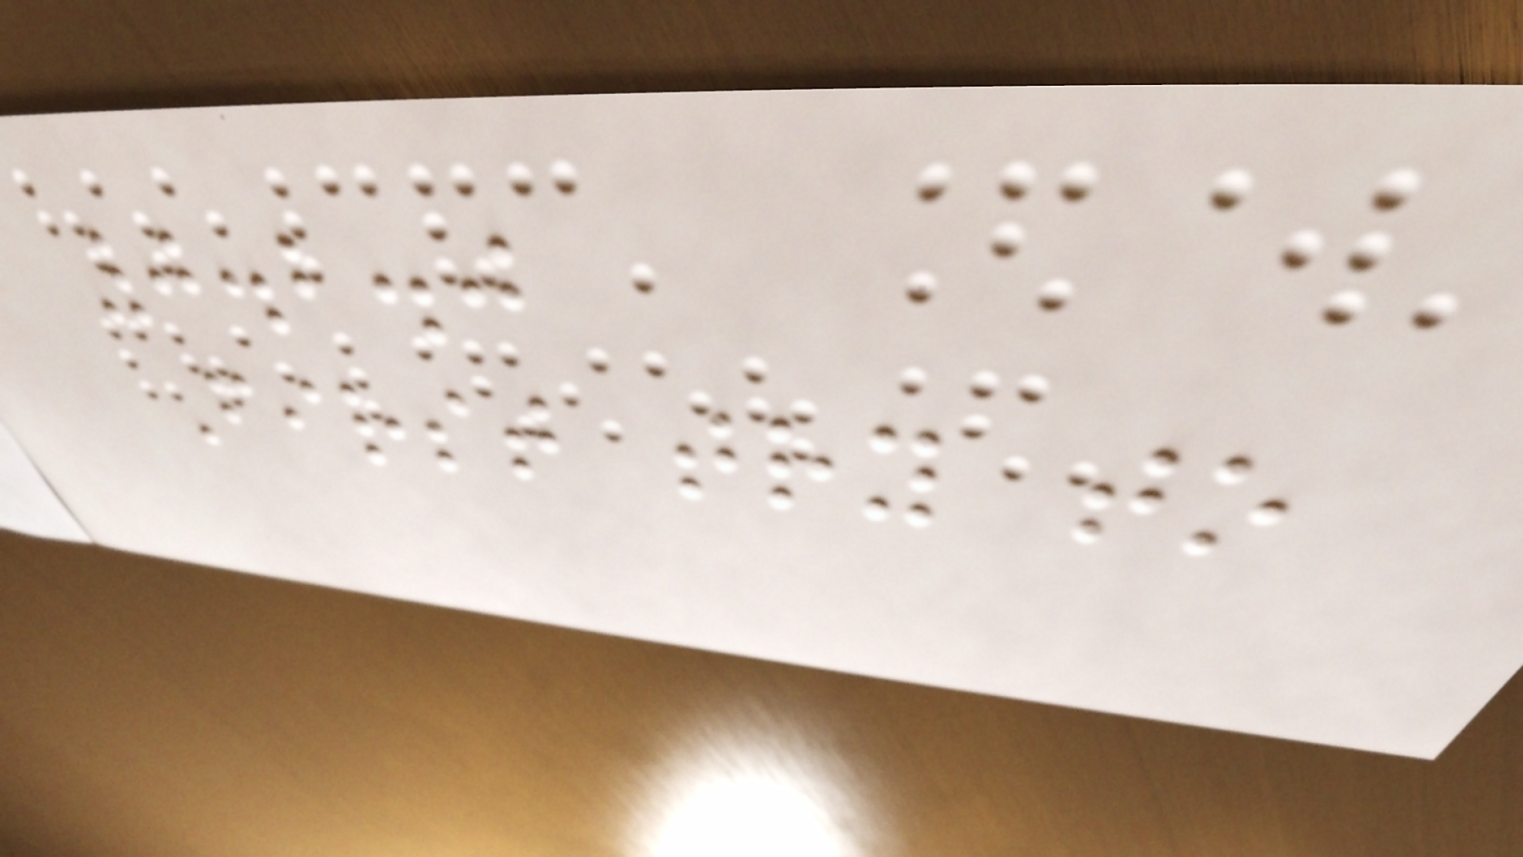0.2.0
First try to
